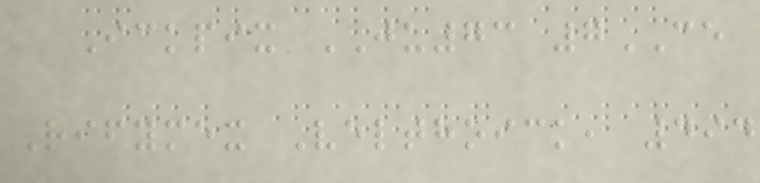Ickpix JU73 7CE
Rifymex Velthoick, 494
